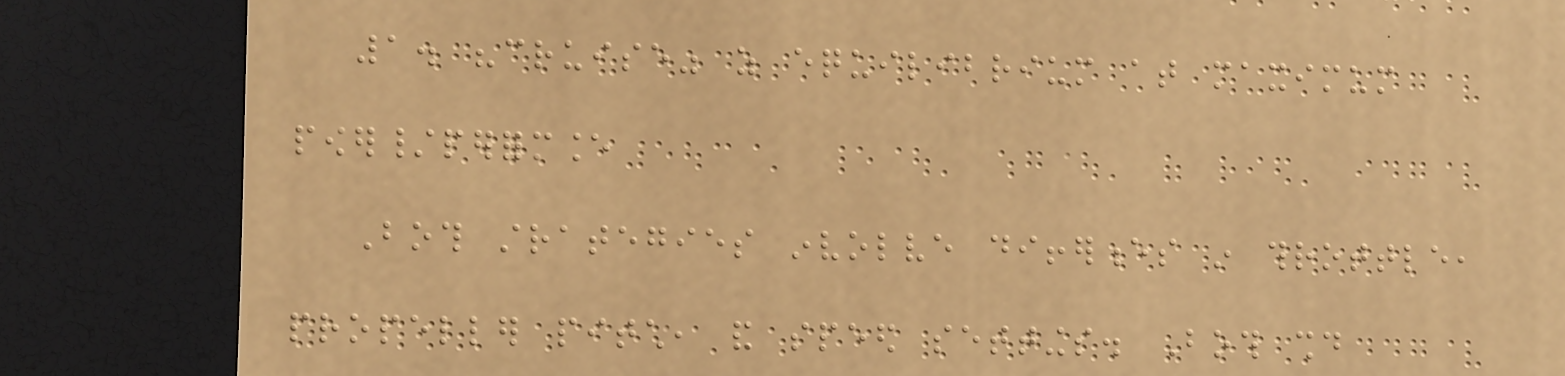1. "cruise" as equilibrium at maximum
power/performance
Both strategies involve differences in throttle,
propeller pitch, and speed settings. Both should
